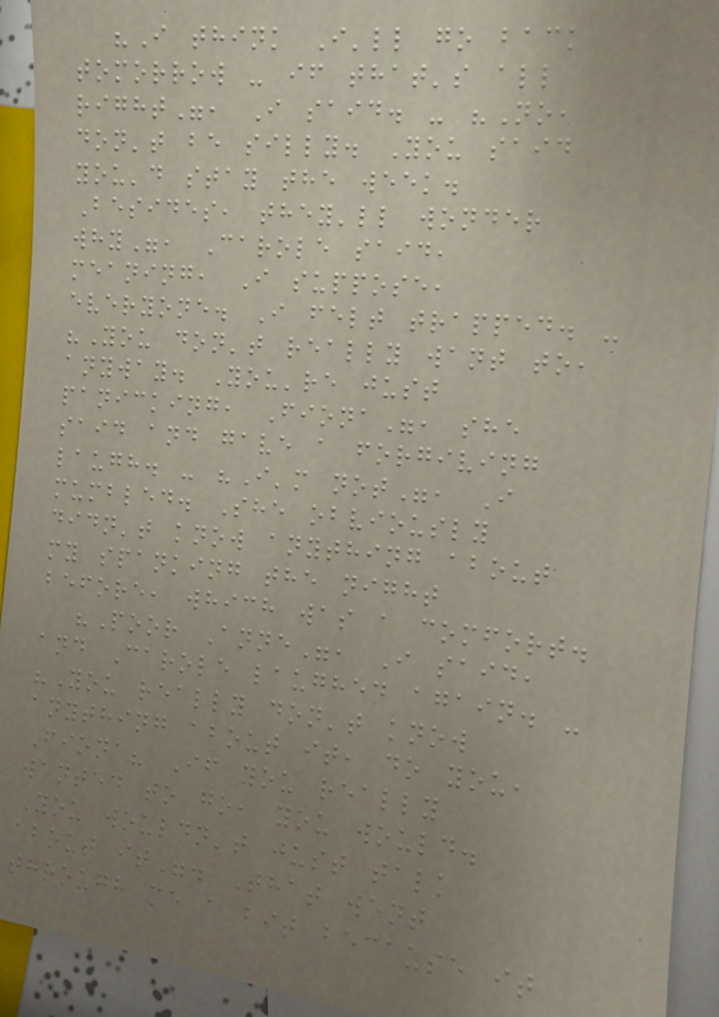"I think I'll go back
tomorrow - if that's all
right", I said. - "No,
don't be silly. You said
you'd stay the week.
Besides, they'll wonder
why", Carole said,
meaning, I suppose,
everyone. I felt trapped. -
"You don't really want to,
anyway. You're just
panicking, Fiona", she
said and gave a forgiving
laugh. - "I'm not", I
mumbled. She obviously
didn't know anything about
my spanking the night
before, which was a comfort.
"Poor Anne", I said,
and Carole laughed again. -
"You really don't know
anything about it, do you,
Fiona? If you really
wanted to go, you would.
You wouldn't just talk
about it". That went
through me a bit because it
